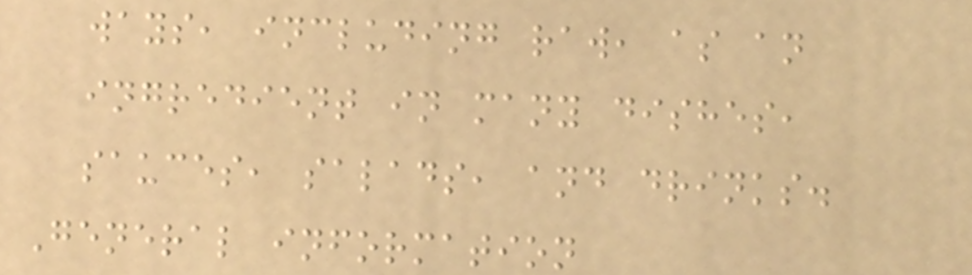ways, including raw, as an
ingredient in many dishes,
sauces, salads, and drinks.
General information
